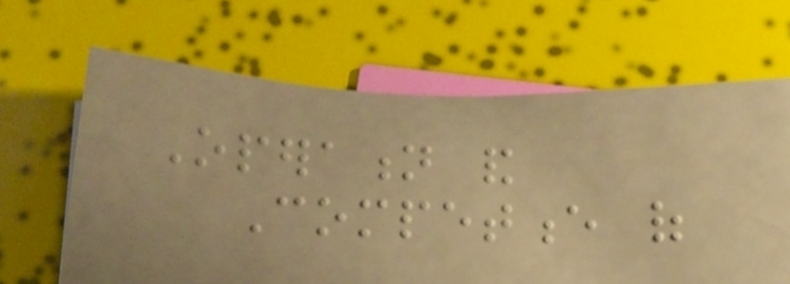Operation and
Competence of
